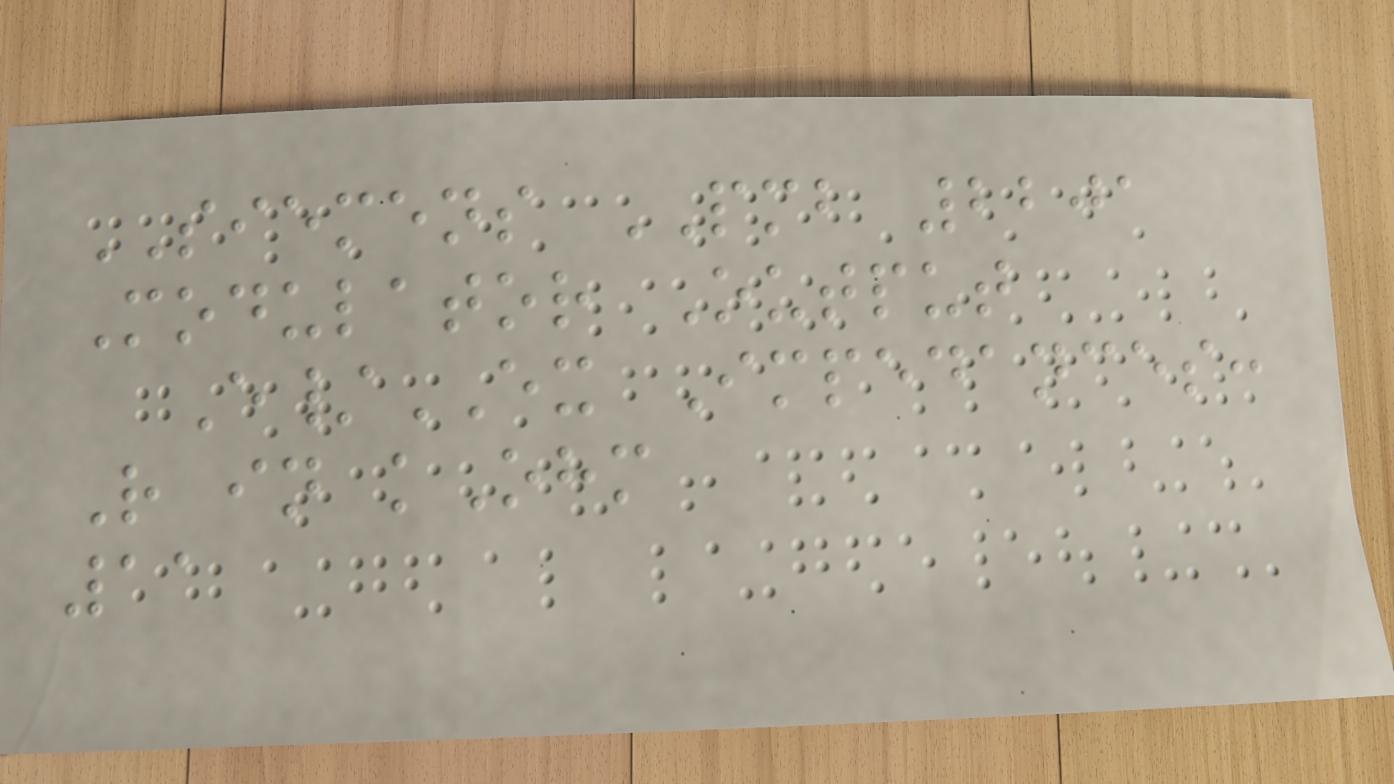SIEMENS PMB 2201
Modulator Output
E/EX Impedances:
R in kOhm
11
